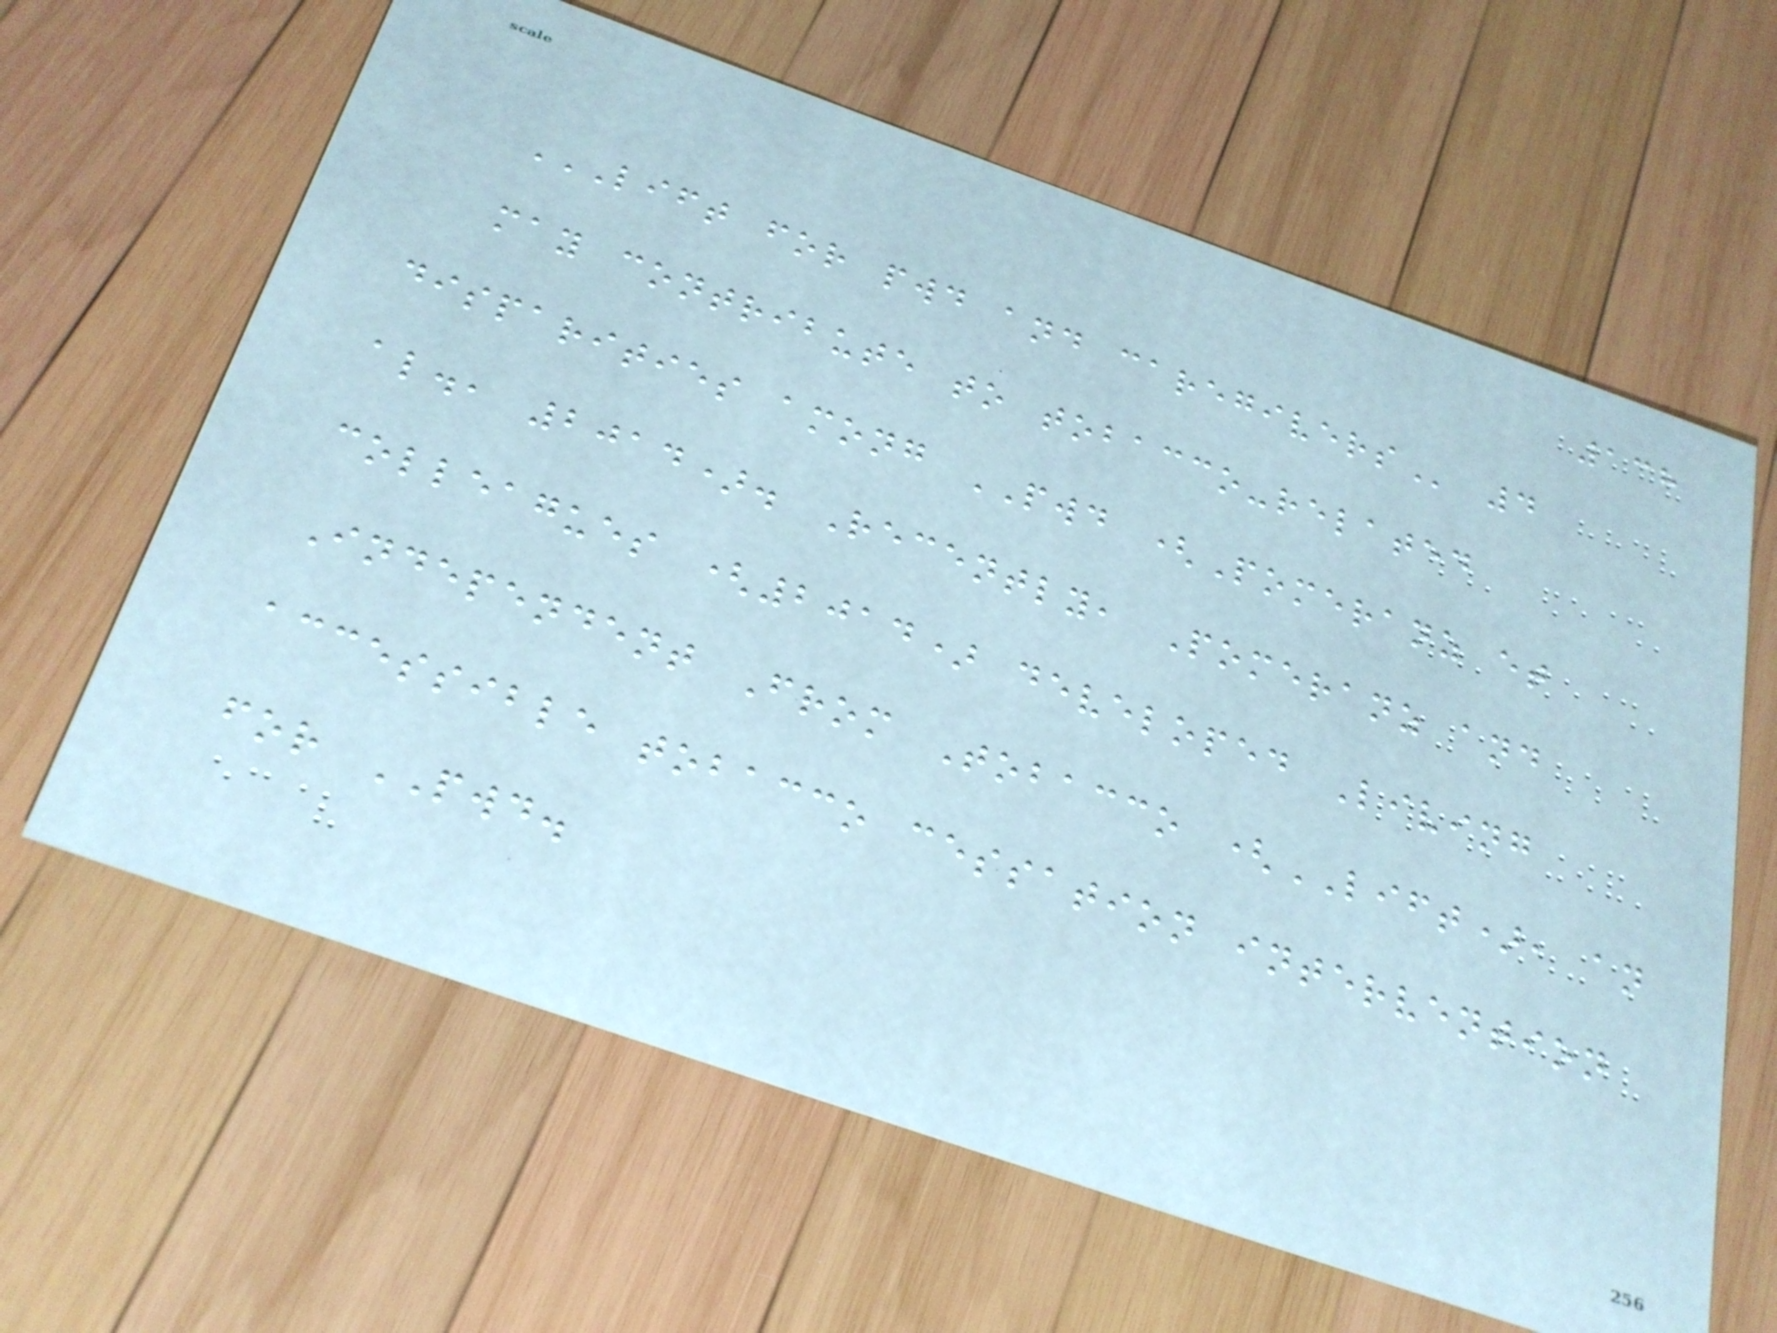138
LIFT FOR PWD AND CAREGIVERS 4
may contribute to tobacco-related
disparities among PWD (Pomeranz et
al., 2014). Recently, Pomeranz and
colleagues (2014) developed Living
Independent From Tobacco (LIFT), an
accessible tobacco cessation intervention
for PWD.
